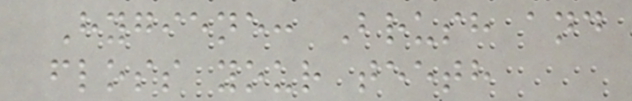Hygiene: Brush and
floss your teeth
